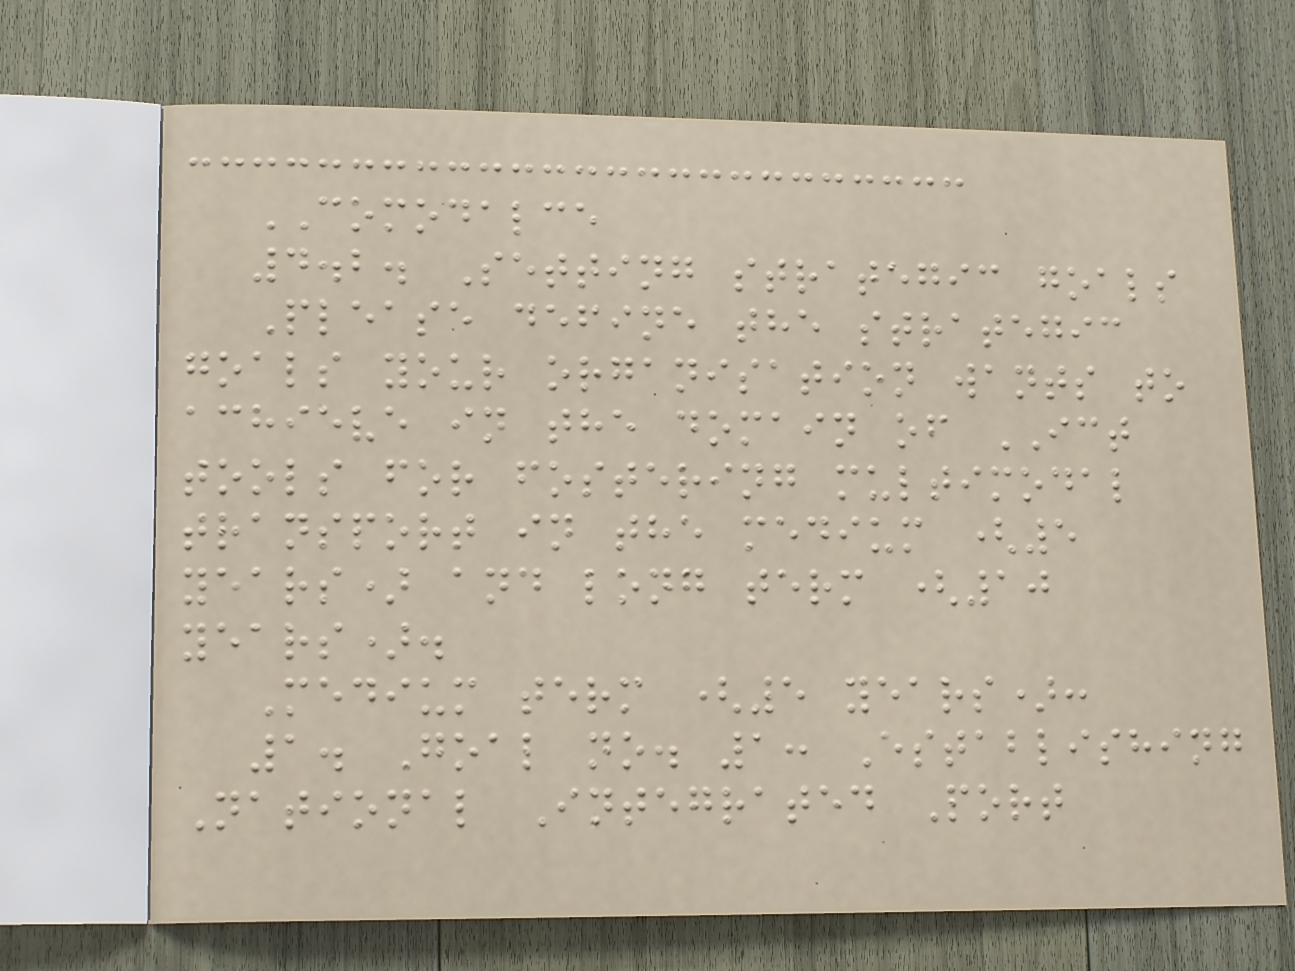COMODALCE
4.2. Setting strategic goals
Please define the strategic
goals your organisation wants to
achieve in the domain of ICT
tools for fostering multimodal
transport in the medium (5
years) and long term (10
years).
Medium term (5 years):
1. Goal no. 1: Establishing
National Integrated Port
